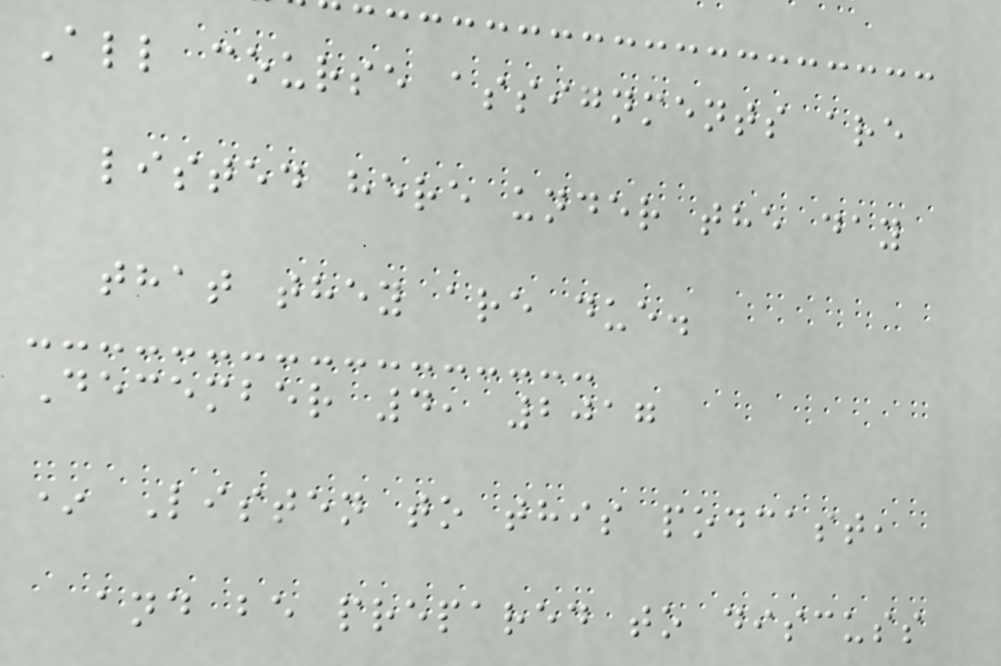All course assignments are
listed here under the day
that they are due.
December 4, 2017
* Listen to this podcast,
and be prepared to discuss
